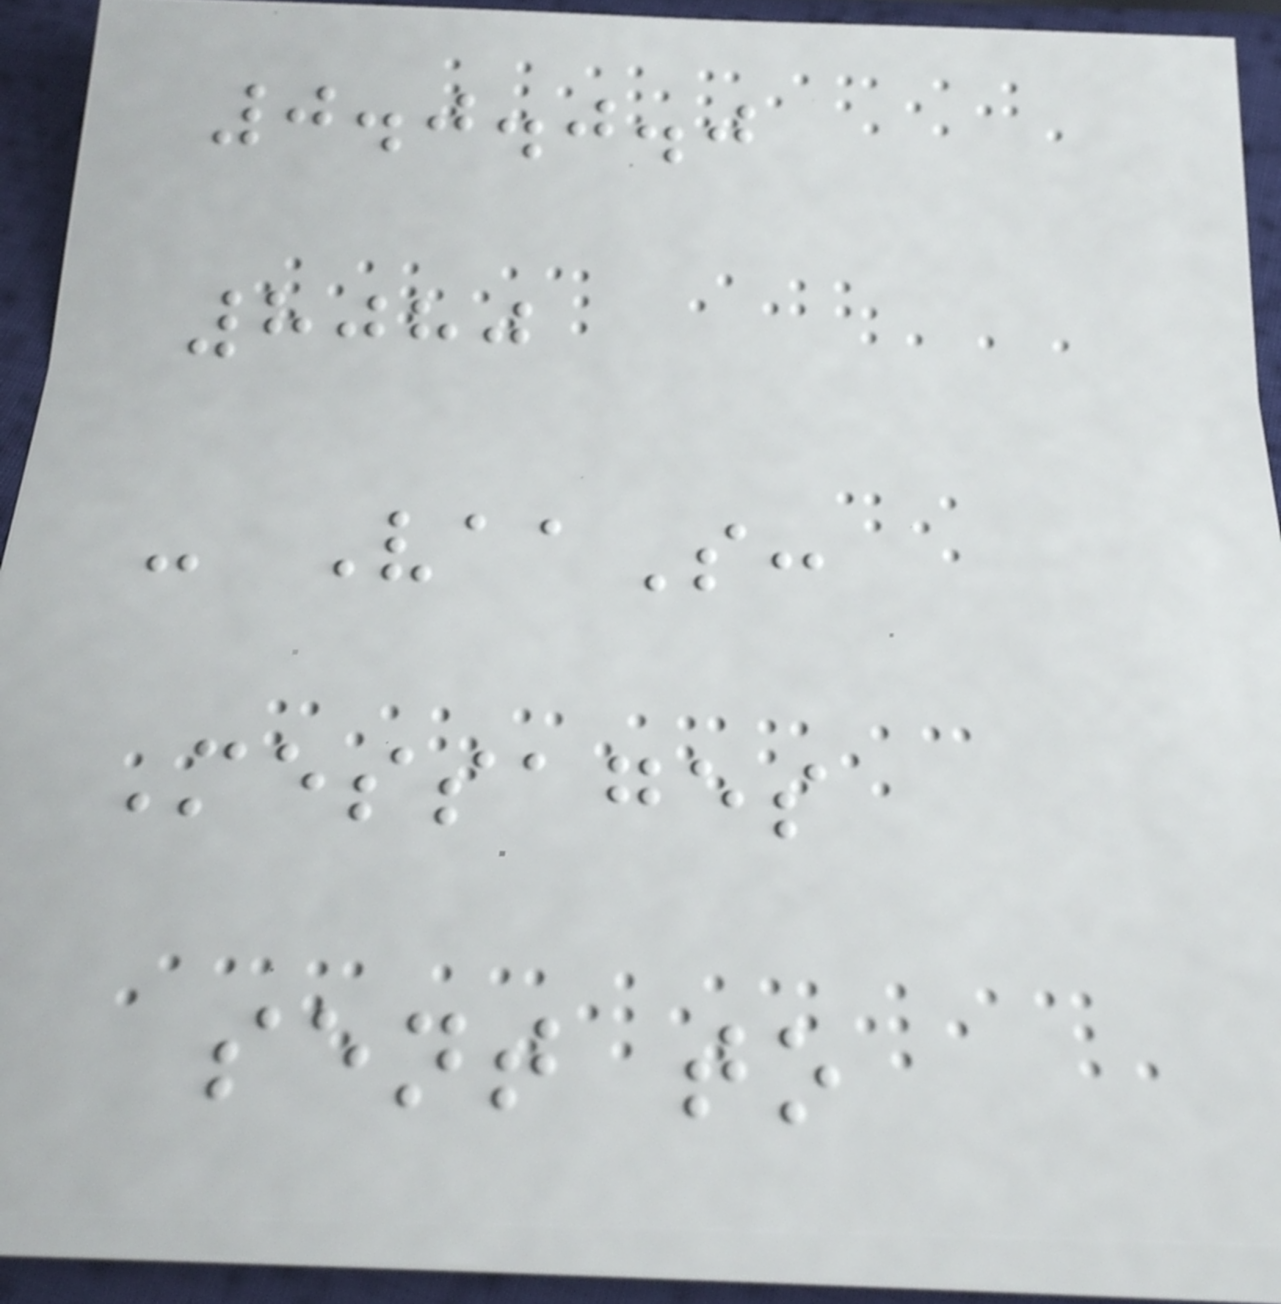0.0.0.0
8080
- VaaS:
Messages
sent to
